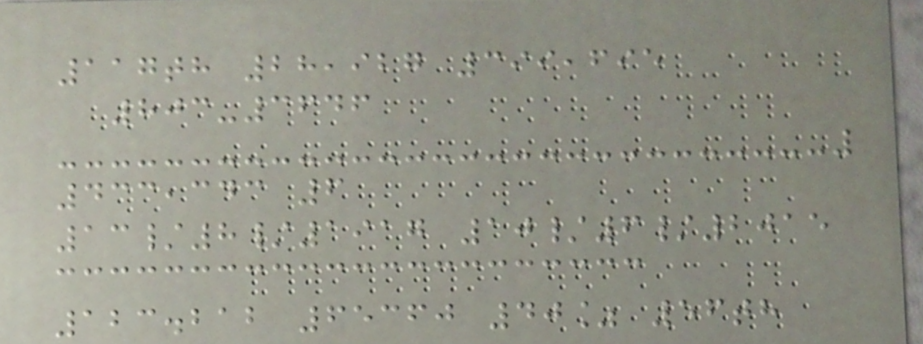117th 28,927 399,695
803-3646
433,343 6
13/8/1917 10/6/2015
123.212 65360 40% 56th
